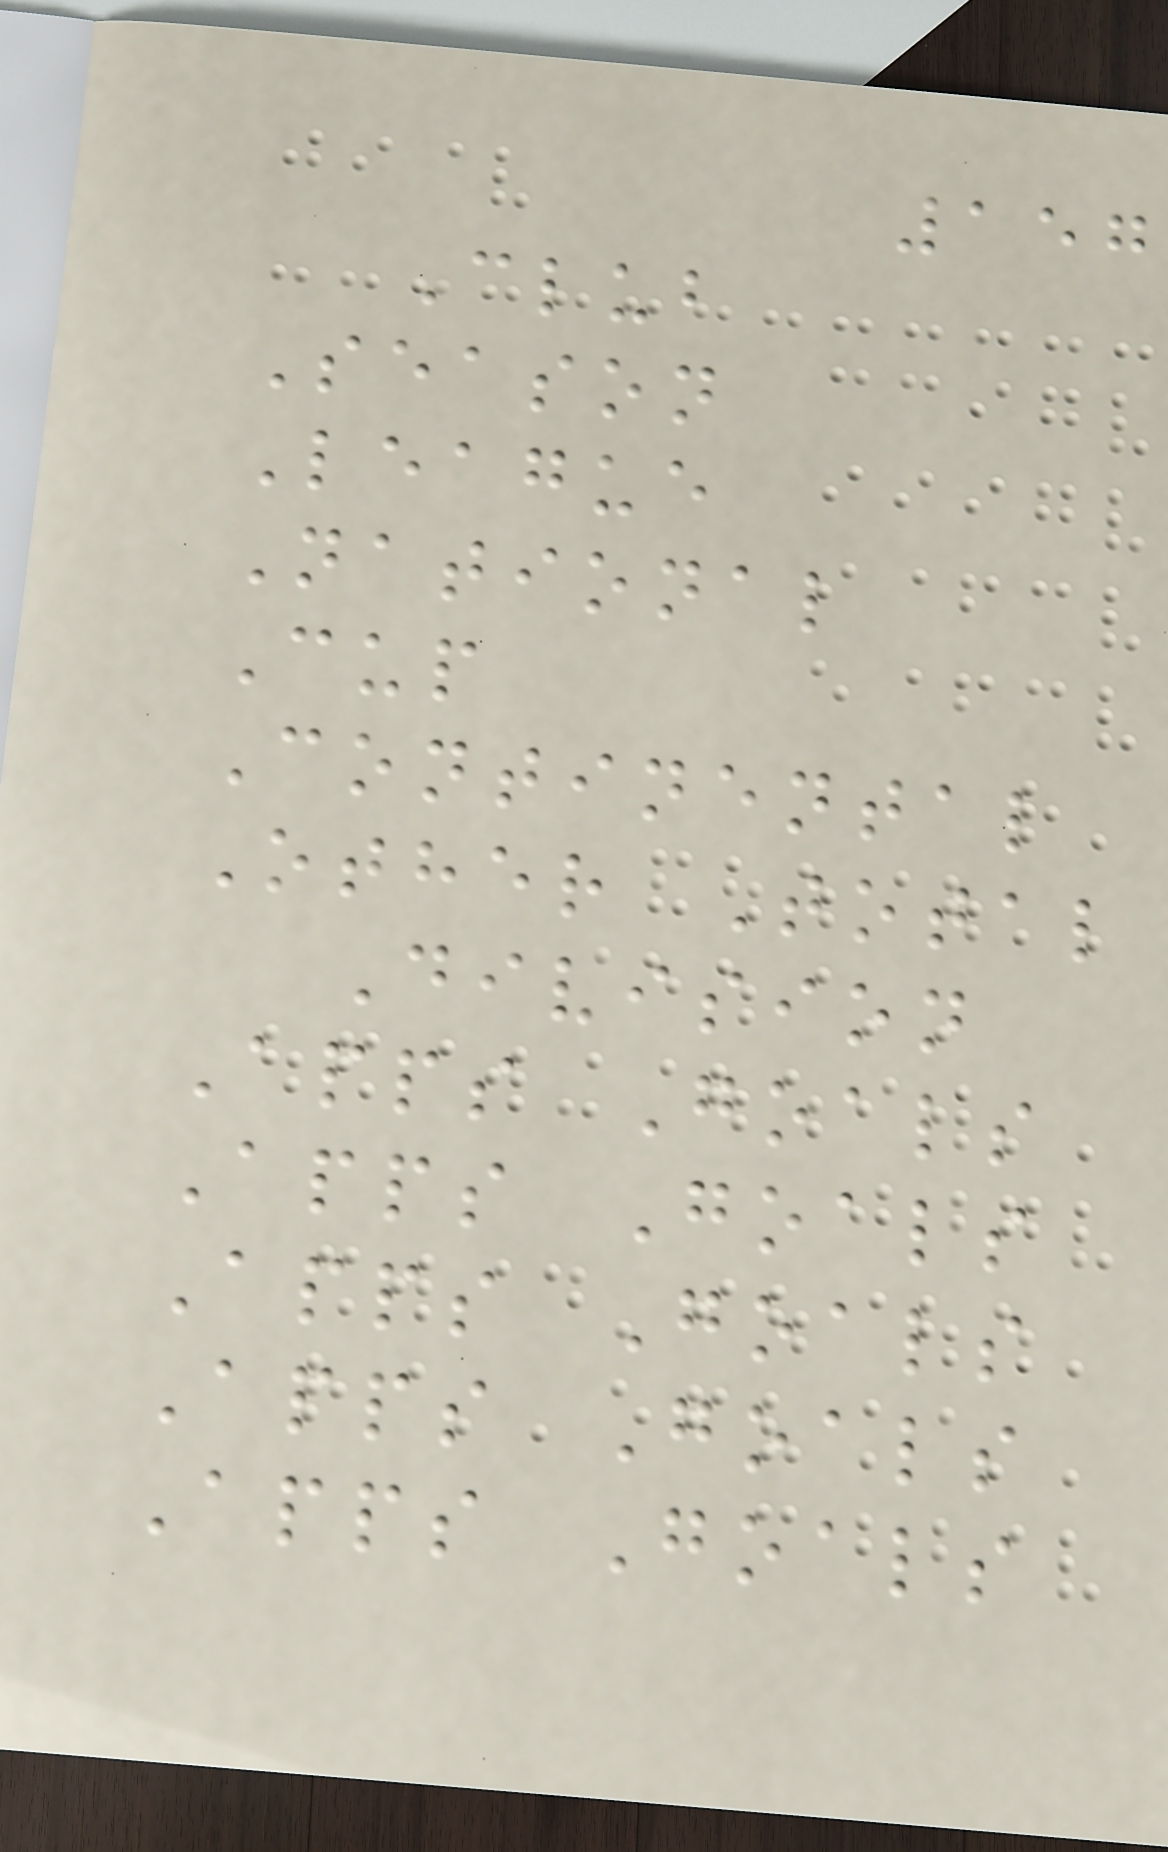157
Club
Season
League
National
Cup
Continental
Other Total
Division
Apps Goals
Apps Goals
Apps Goals
Apps Goals
Apps Goals
